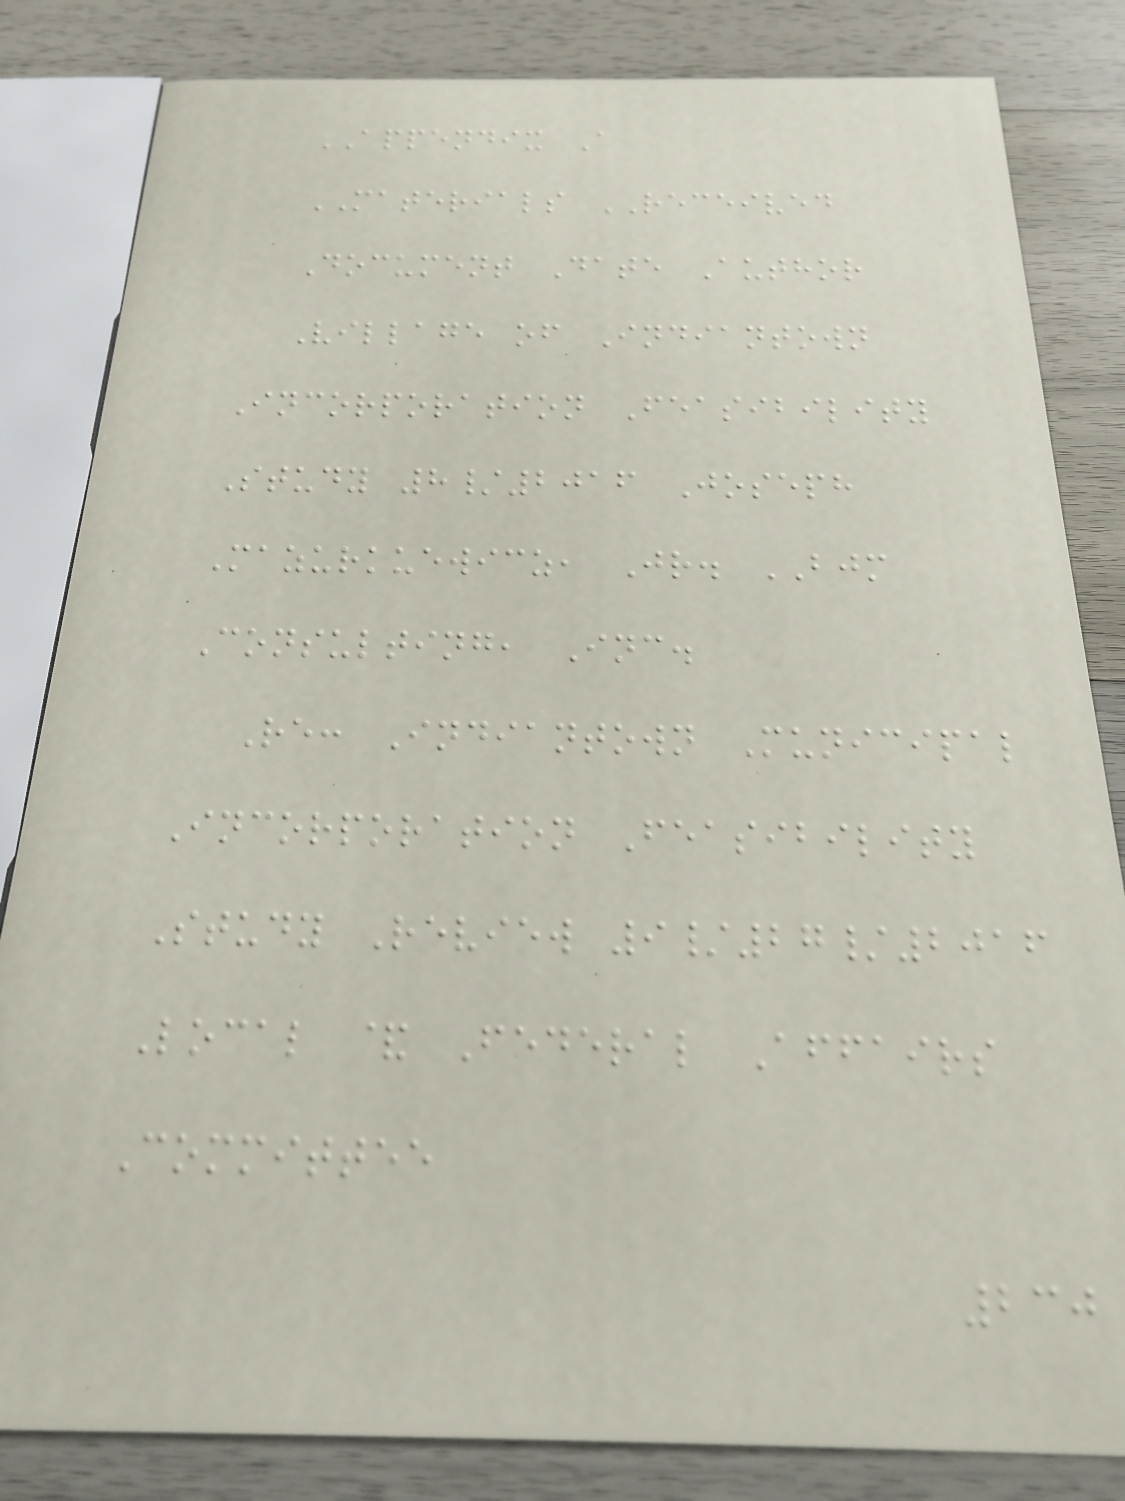APPENDIX A
MATERIALS RECEIVED
Document Date Author
Village of Indiantown
Incorporation Feasibility
Study 8/2016 Joseph
Mazurkuewicz, Jr. BJM
Consulting, Inc.
Re: Indiantown Municipal
Incorporation Feasibility
Study Review 9/27/2016
Local & Federal Affairs
Committee
230
